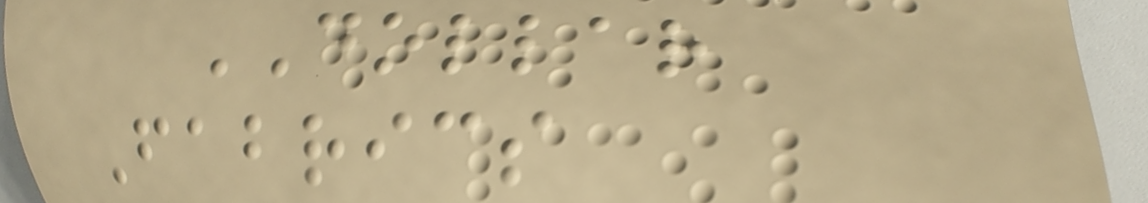DOLLAR
Fabrics
